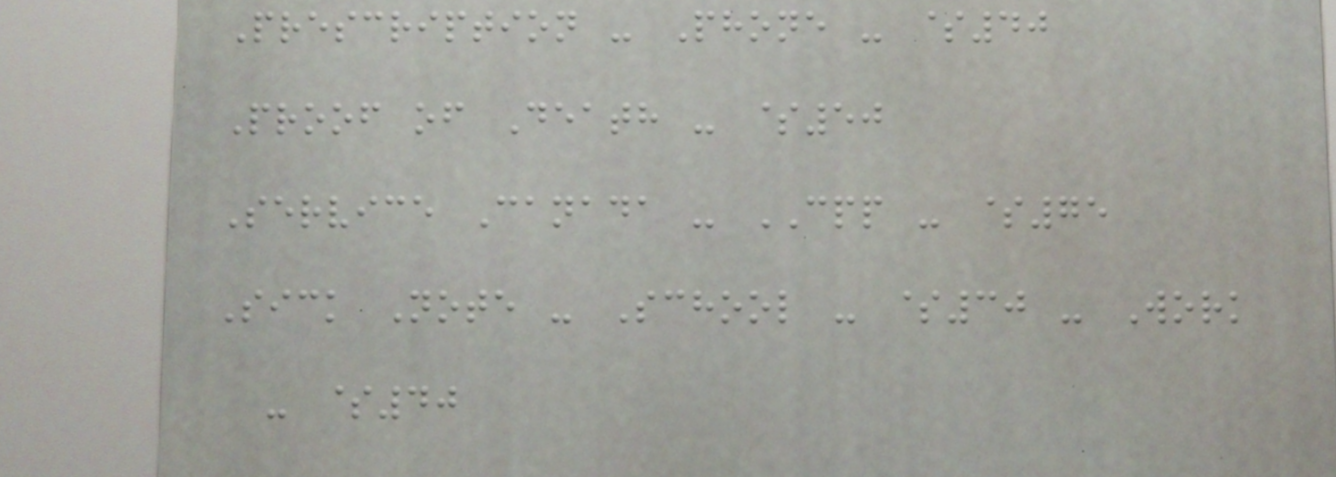Prescription - Phone - $40
Proof of Death - $50
Service Canada - CPP - $75
Sick Note - School - $30 - Work
- $40
